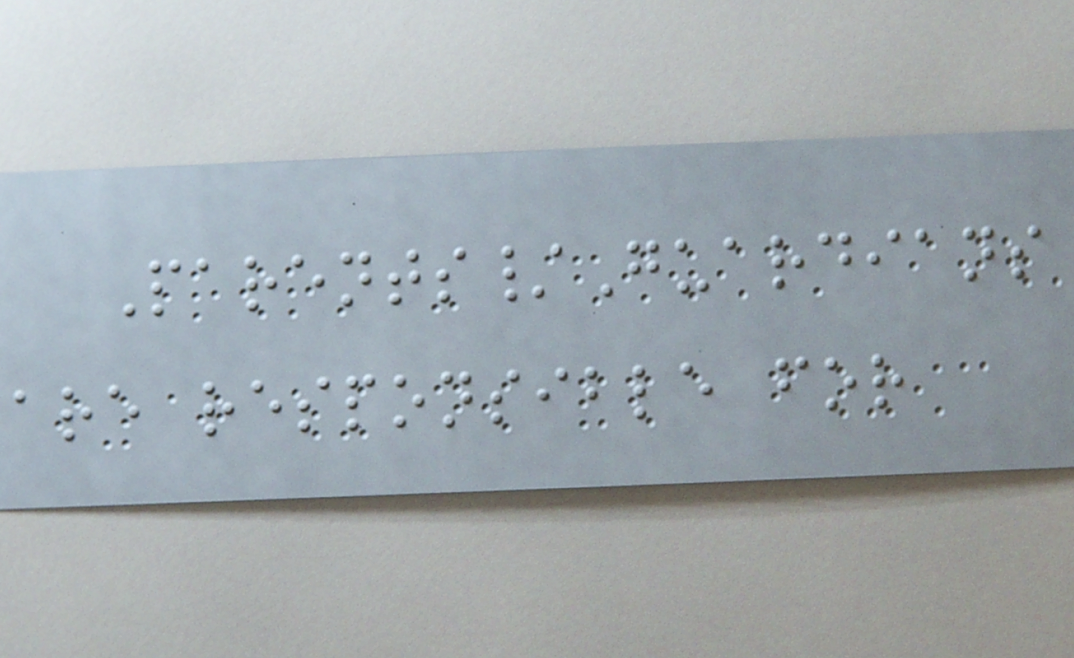Parents/Guardians
are responsible for
